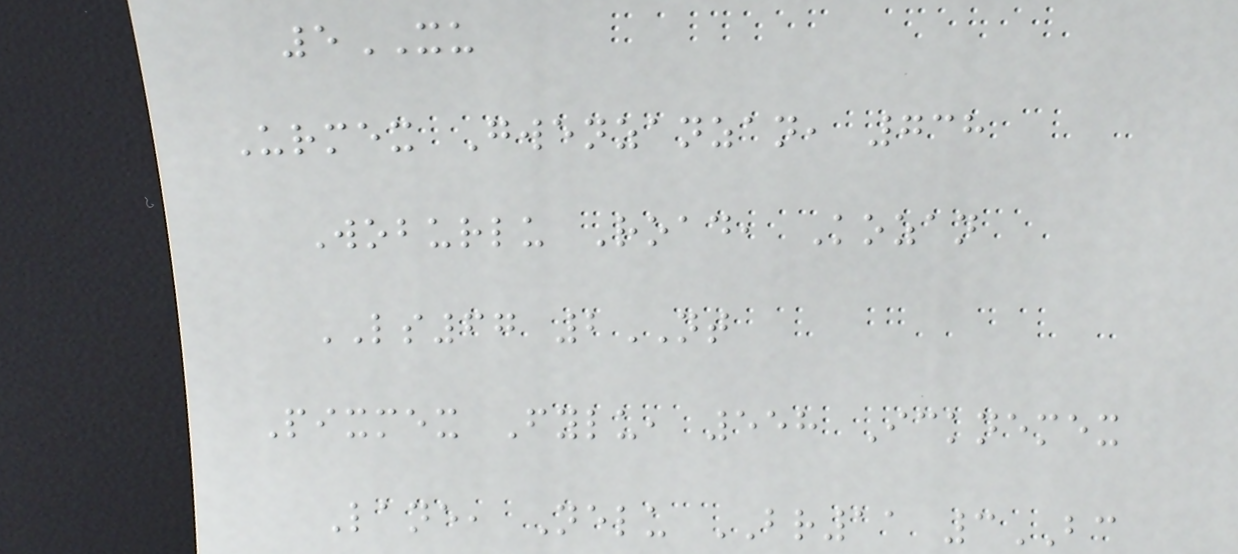5XU
Urmex Gwenzanzan, 738
Woburlu Road, Kozan
LS67 2NT
Pixmex Fylu, 558 Icknemex
Lane, Nelu BR11 3BC
